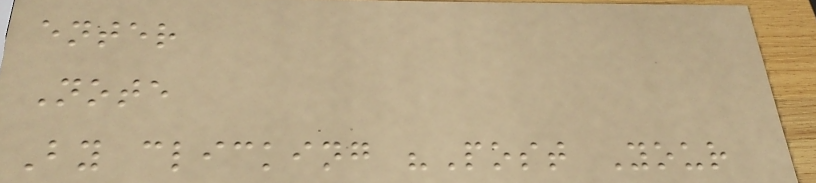enter
Note
By clicking "Post Your
